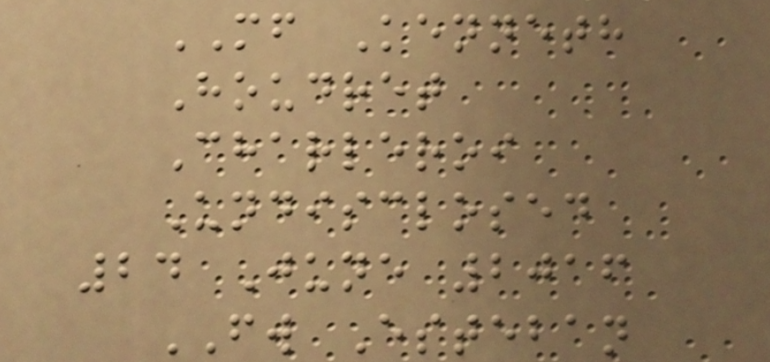MF Kenneth
Houdret
Charleroi
Undisclosed
24 June 2016
FW Esteban
